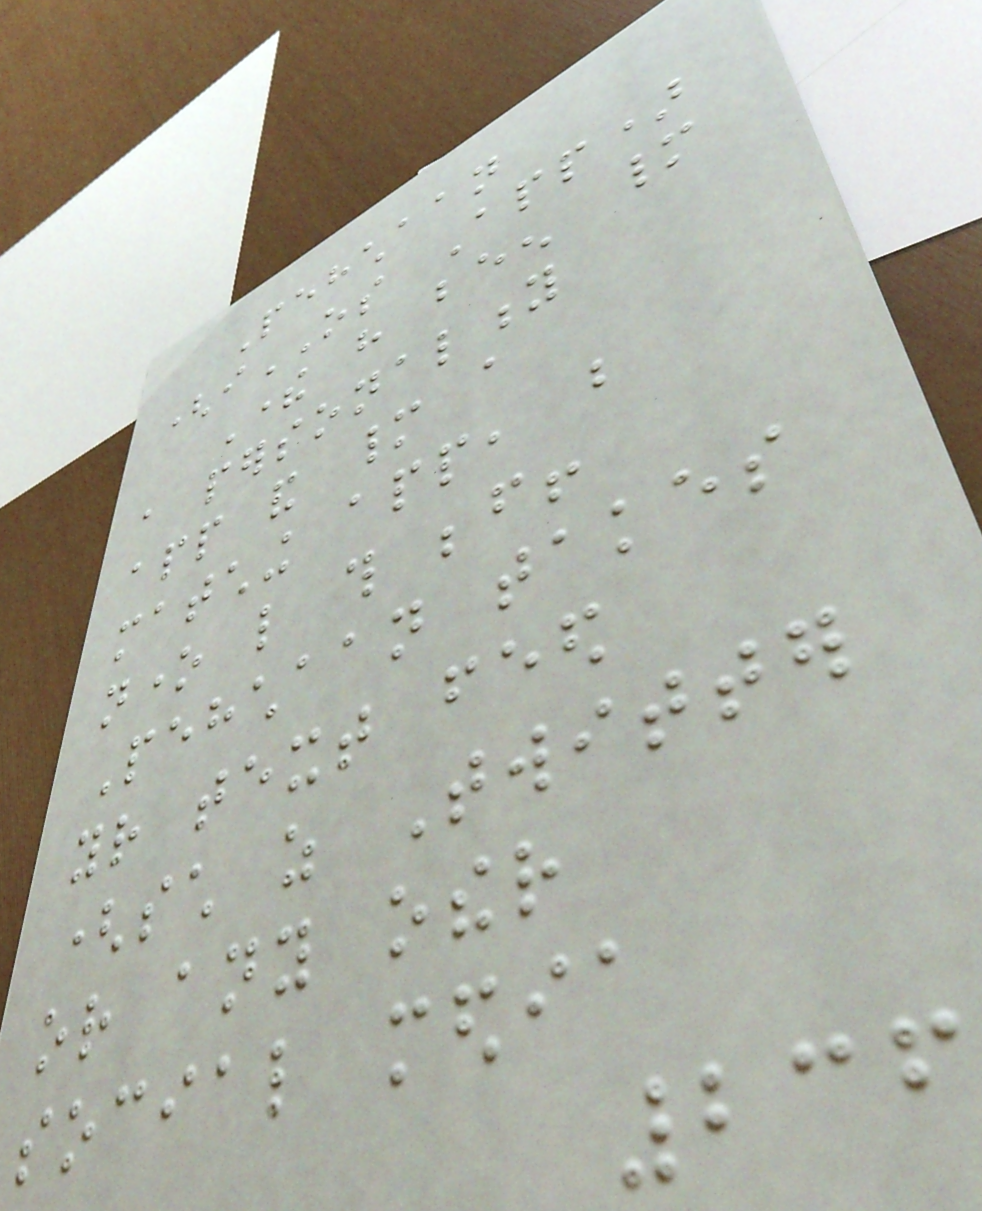Pehchaan
(iOS App)
There have been many
a personality
app and many a
matching app, but
none like this before!
Pehchaan takes
your text feed
(such as Twitter
or any other
social media
236
